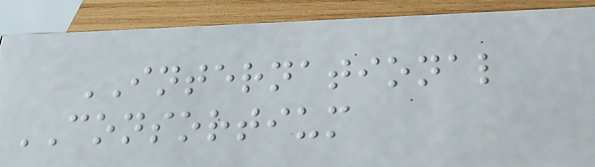INTERNATIONAL
CONSORTIUM
